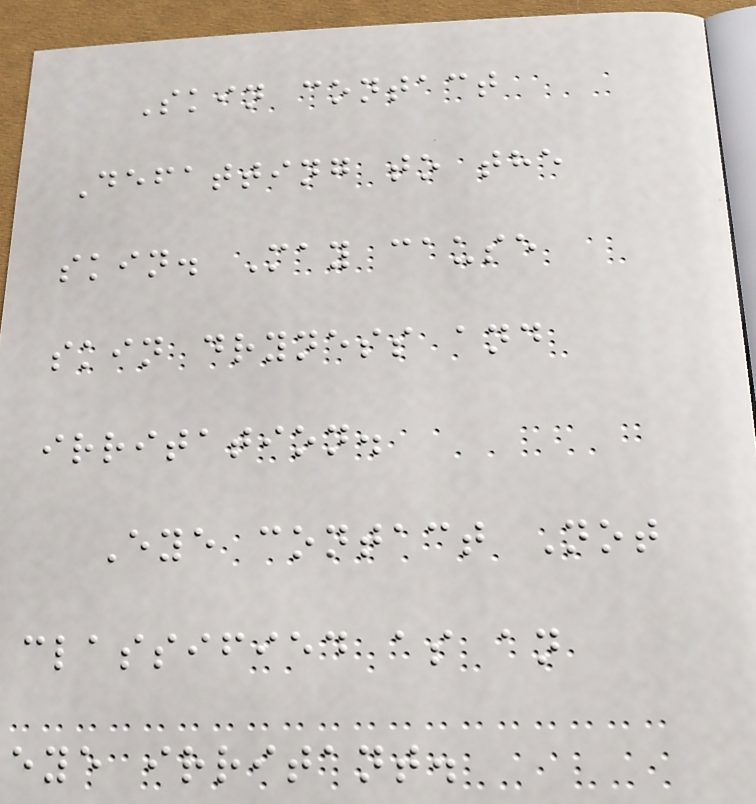Skin contact
Defatting to the
skin. May cause
skin dryness and
irritation.
Eye contact Not
classified as an
eye irritant.
